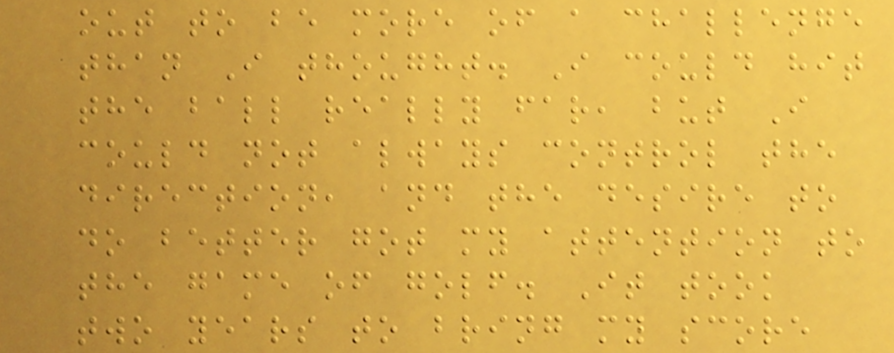out to be more of a challenge
than I thought. I could hit
the ball really far, but I
could not always control the
direction, and the desire to
do better got my attention to
the game of golf. It took
two years to bring my score
